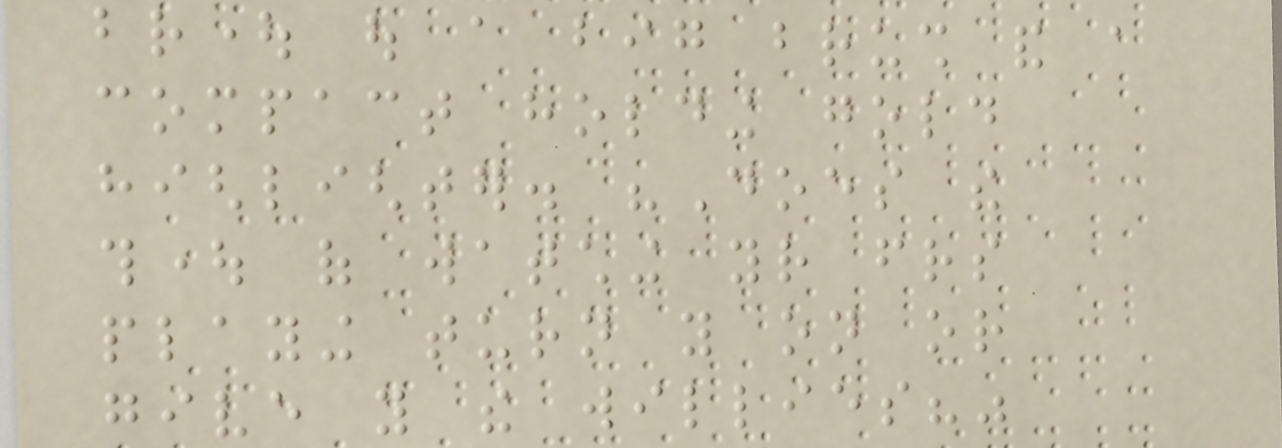brought out a big brush and a
compact holding gold
highlighter. "Does the
thought of watching your friends
playing turn you on or
give you the willies?"
